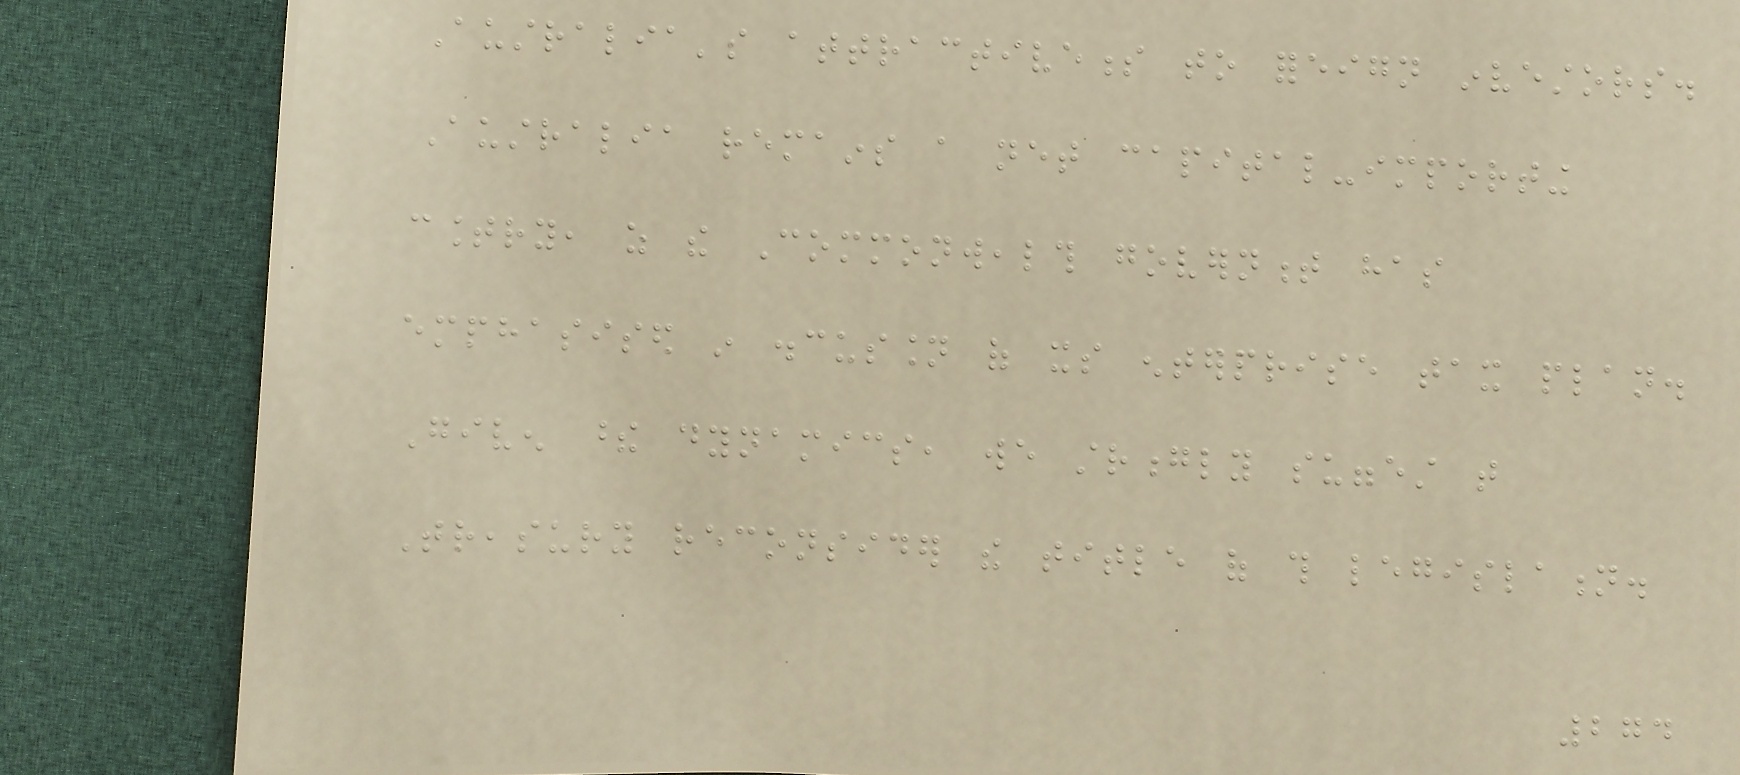Australia's attractiveness to foreign investors.
Australia remains a net capital-importing
country, as the Commonwealth government has
emphasised in discussion of its enterprise tax plan.
Given these dynamics, we strongly suggest that
Treasury reconsider the title of this legislation.
274
